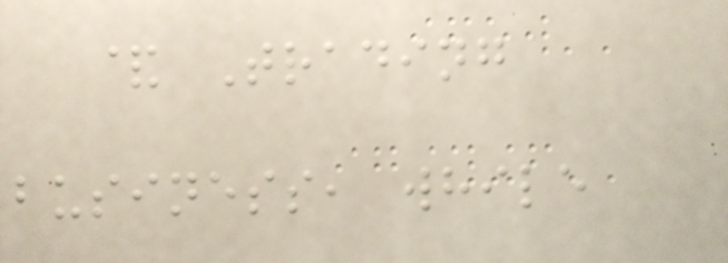& Trading
business, while
